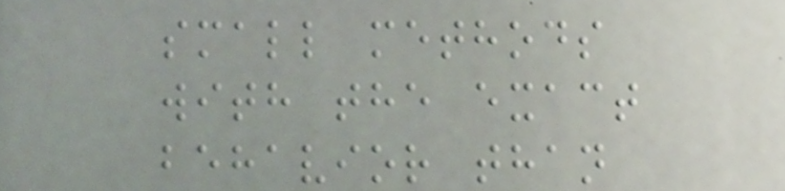small methods
with the exact
behavior than
